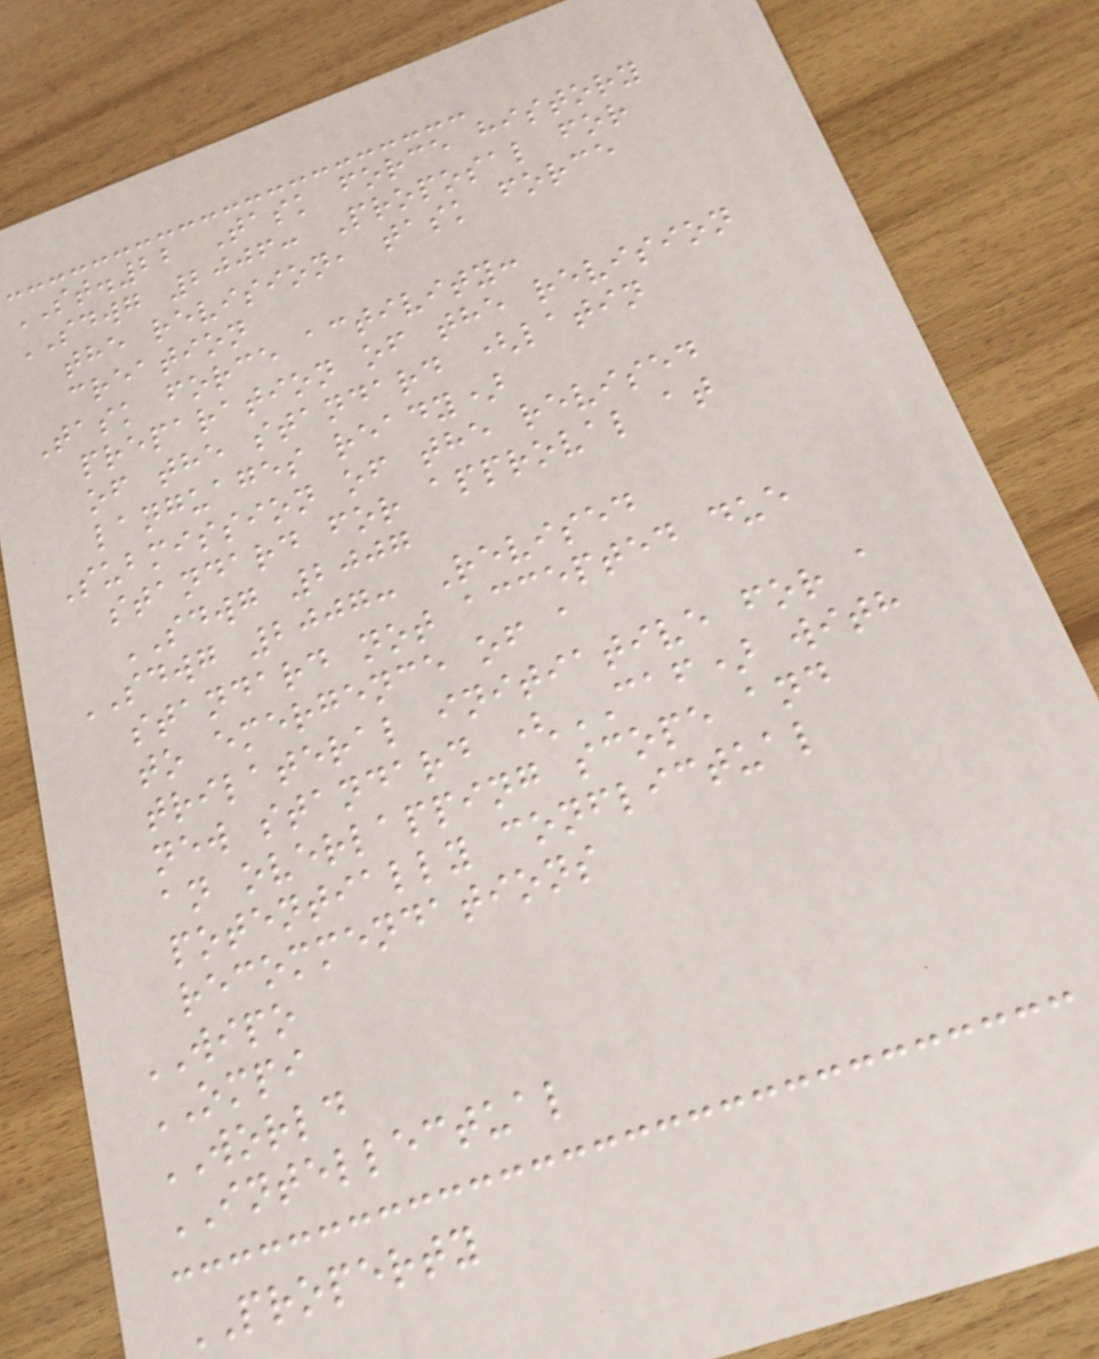ST.22 Task force history
SDWG 2006: Proposal for
the revision, task force
creation
Task force activity:
preparation of the revision
of the standard (latin
languages ready)
Submission of the revised
standard for approval at
SDWG 2007
SDWG 2007: Revised
standard not accepted due
to emergence of a
trilateral initiative for a
new standard (CAF) with
an overlapping scope and
potentially conflictual
recommendations
WIPO
OMPI
WORLD
INTELLECTUAL
PROPERTY
